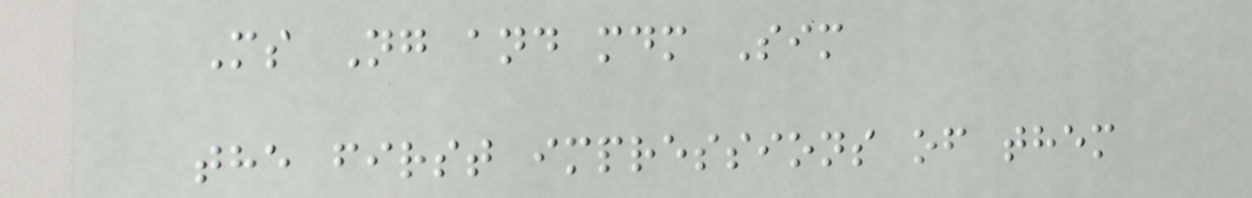Ms Ng and mdm Sim
the first impressions of them
